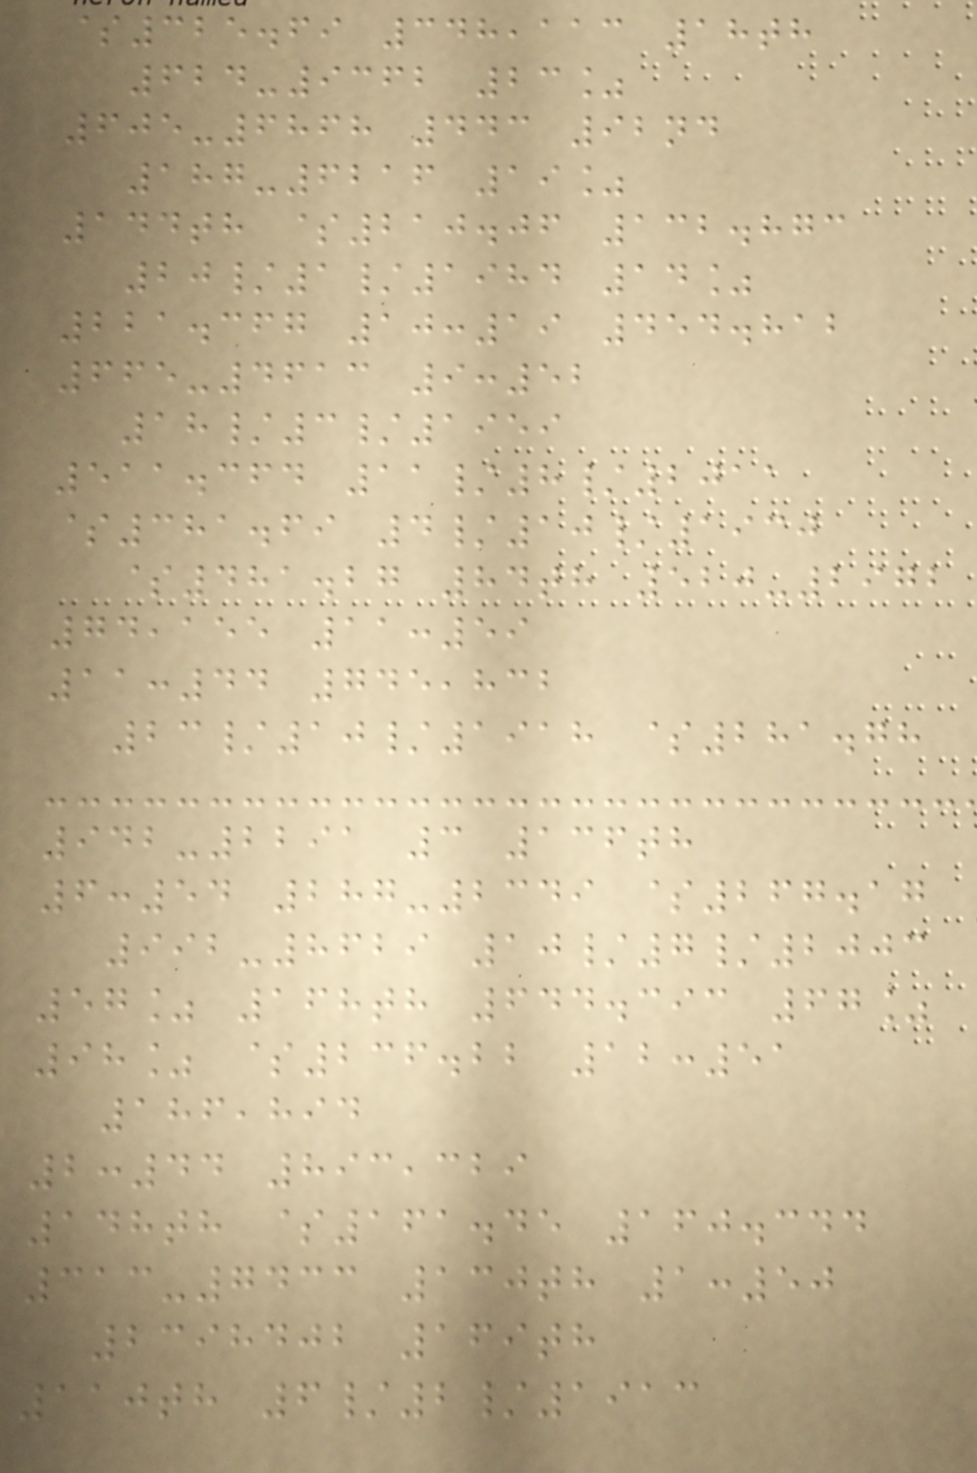$325.69 348,113 18th
624-9362 23%
605-6868 443 92nd
187-6216 19%
144th $210.06 132.873
20/1/1984 14%
221.367 10:19 454.812
665-4613 9:52
18/3/1959
511.364 11/8/2011
$381.69 4/10/1930
$481.27 84th 520-2972
74,155 11:59
11:44 745,832
23/10/1918 $281.78
942-2291 3 136th
6:54 287-2349 $267.17
992-8629 10/7/2003
57% 168th 644.393 67%
98% $236.22 12:51
186,894
2:44 893,329
148th $161.45 160.344
313-7433 130th 1:50
2398402 169th
110th 6/2/1913
